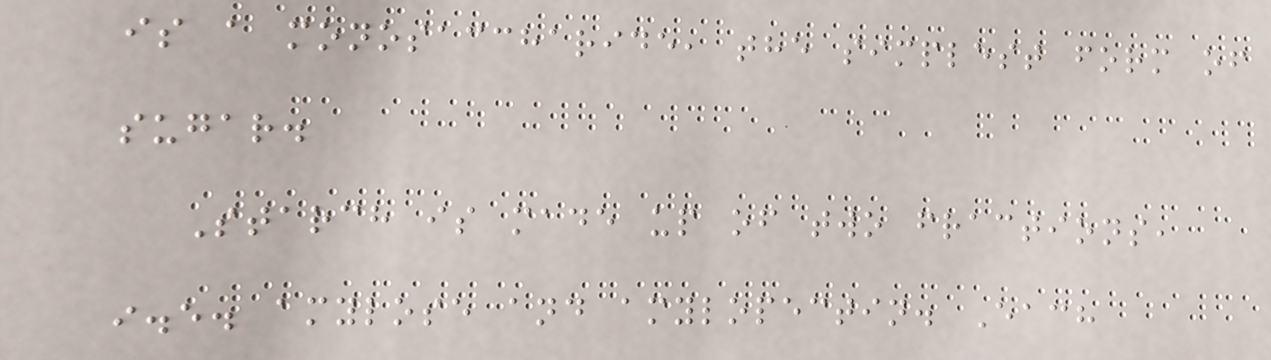is a monosaccharide, the simplest form of
sugar.
Starch is made up of two fractions,
i.e. amylose and amylopectin. Each
